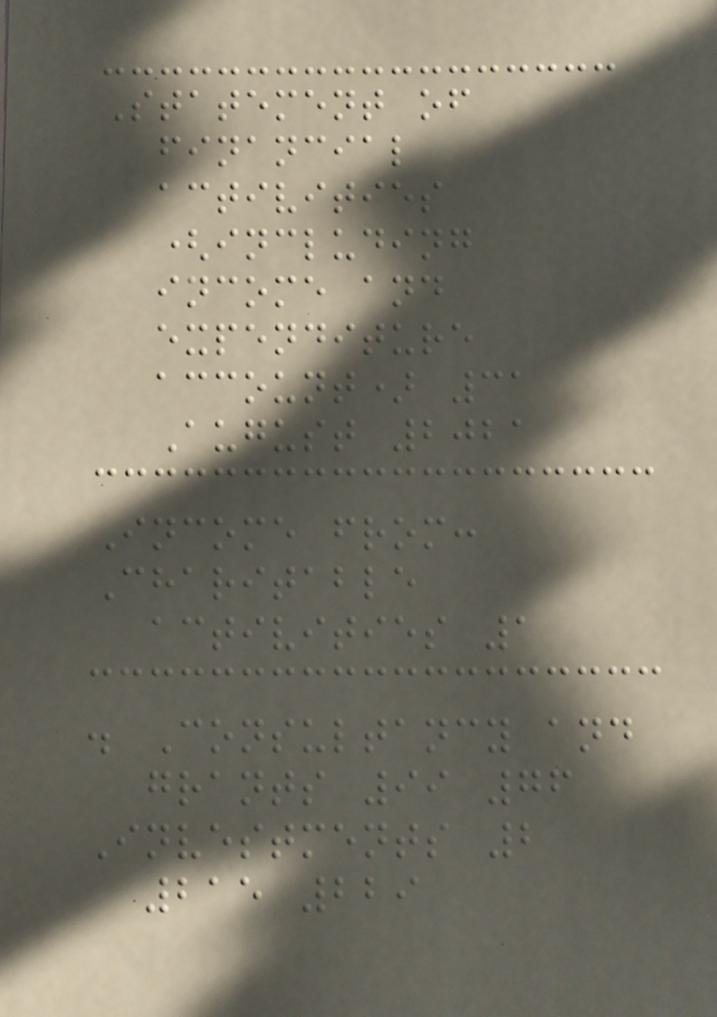Statement of
financial
activities
(including
income and
expenditure
account) 31
August 2021
Income from:
Charitable
activities 1
. Consultancy and
grants 99 76
Investments 2
215 229
